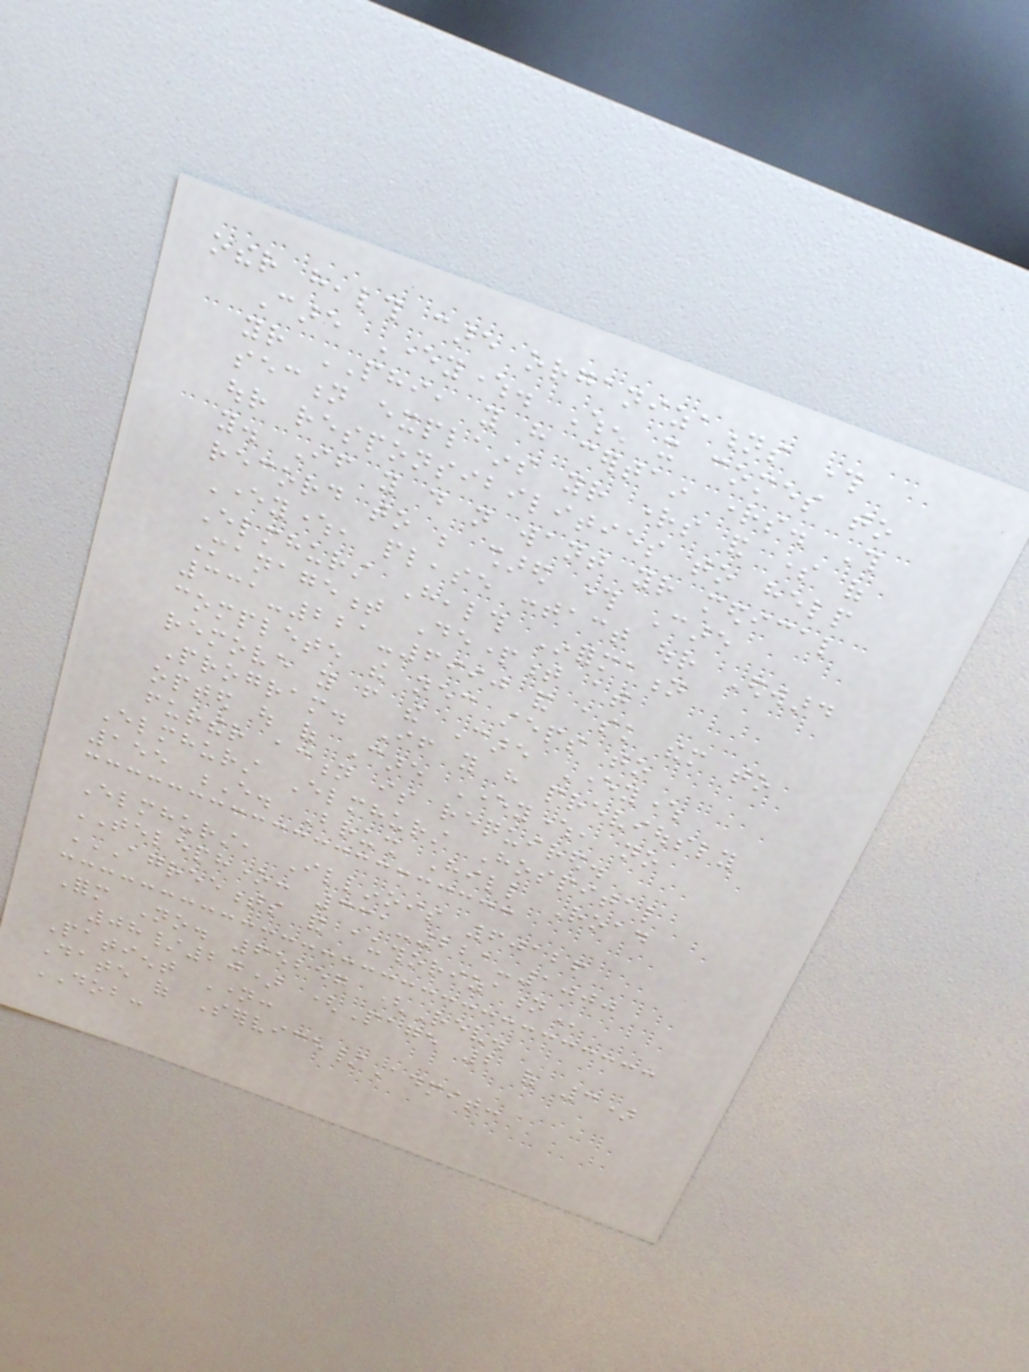other health care organizations through
Care Everywhere. When it comes to
your PHI, you have certain rights. This
section explains your rights and some of
our responsibilities to help
you. If you do not want your medical
record to be shared through Care
Everywhere, please contact our Edward
Elmhurst Health Information
Management Department at
331-221-6990 and ask them to
complete the necessary steps to
remove you from the Care Everywhere
Program. If you have previously
opted out of Care Everywhere, no
further action is required.
Elmhurst Elmhurst Hospital
155 E. Brush Hill Road
Elmhurst, Illinois 60126
TELEPHONE: 331-221-1000
AGREEMENTS AND AUTHORIZATION
Form No. 65257 (Rev.
08/20) (Page 2 of 3)
Patient Name:
Date of Service/Admit:
DOB:
